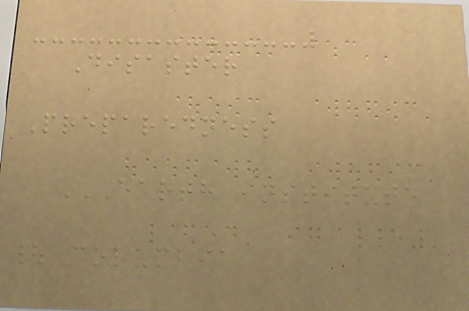Disaster
Preparedness
EARTH INSTITUTE
| COLUMBIA
